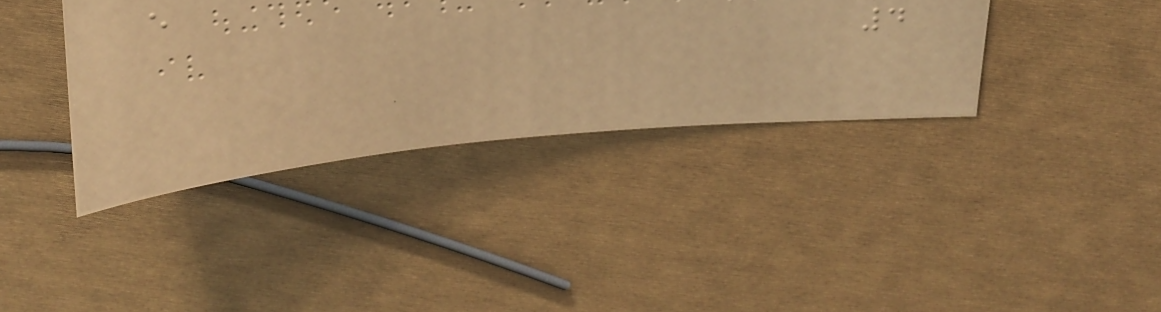e
4
